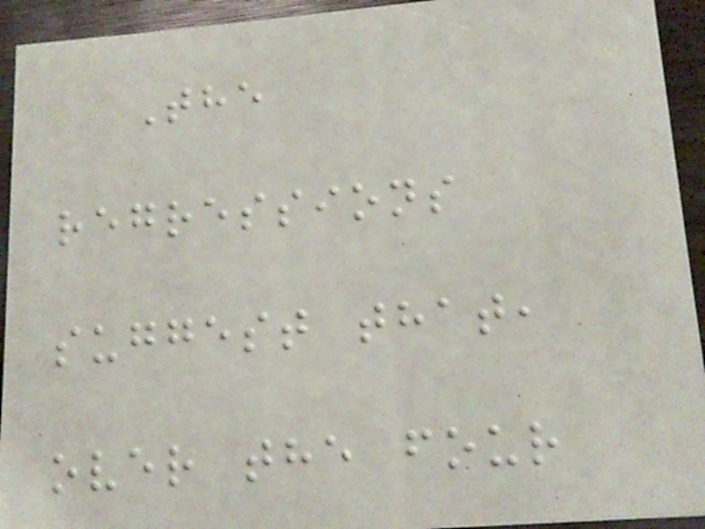The
regressions
suggest that,
over the four
